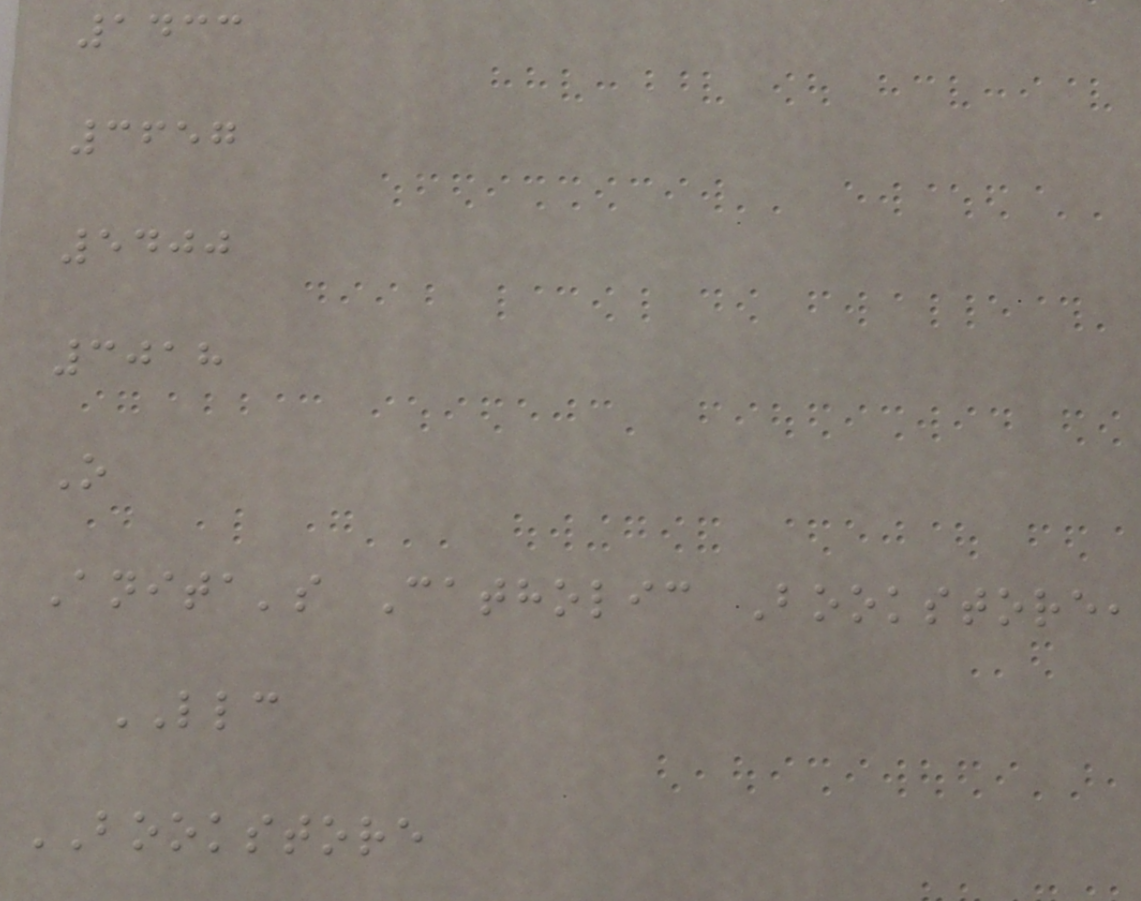1433
3657
5400
3018
O
Anita's Catholic Bookstore,
LLC
BOOKSTORE
